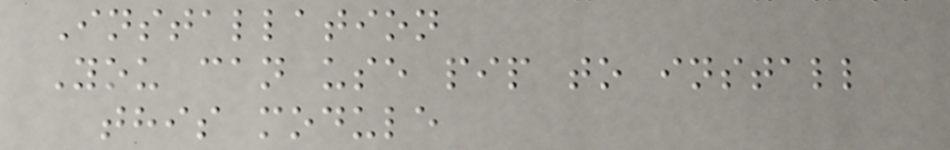Installation
You can use pip to install
this module
